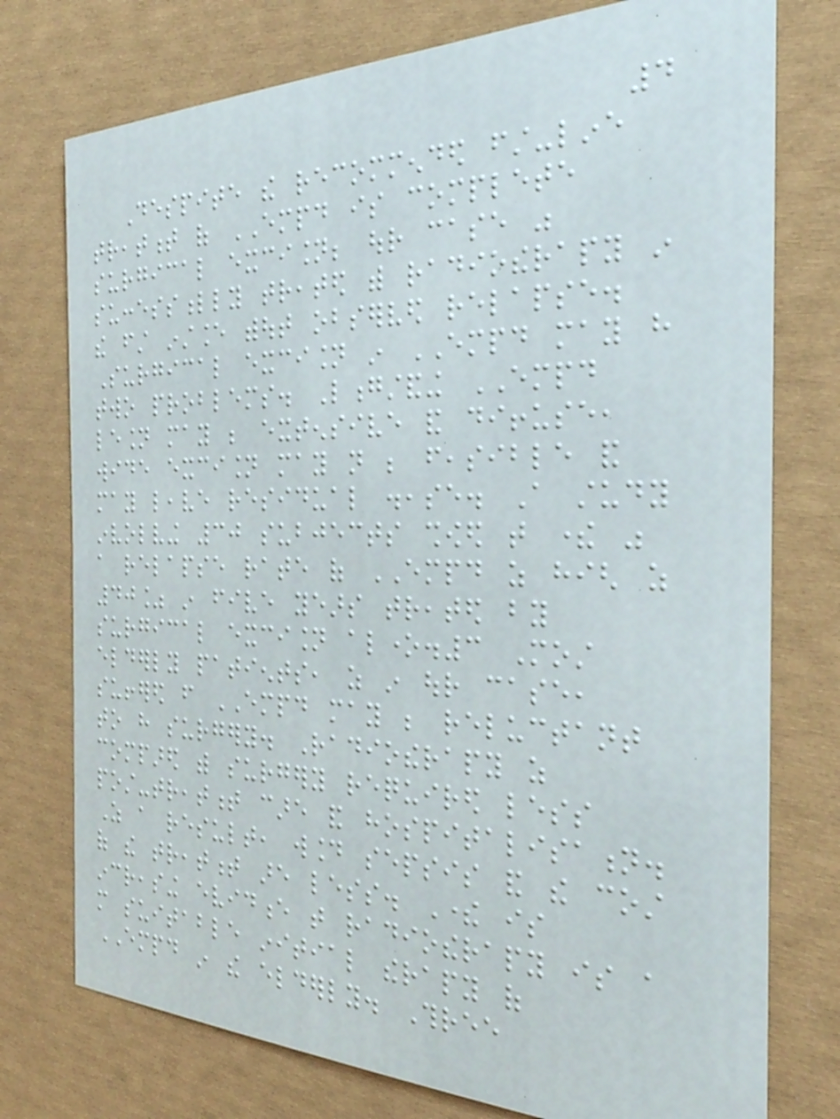4
Despite the recommended first-line
treatment of EMPD is complete
surgical excision; our case was
successfully treated with radiotherapy in
the first instance without observed relapse.
Surgical excision in EMPD may have
two problems. Longstanding EMPD
lesion may be extensive and diffuse,
wide excision may not be feasible and
may leave residual disease. A study
involving 30 subjects showed that there was
a relapse rate of EMPD as high as
40% in five years treated by
surgical excision alone.3 Most
elderly patients, as in our case,
suffered from EMPD may be reluctant
to have surgery. Radiotherapy as
compared with surgery required less
post-treatment care and hospitalisation.
As a result, wound sepsis and the cost
of the treatment are less. There is
increasing evidence that radiotherapy is a
more suitable initial therapy of
EMPD in the elderly. Three
